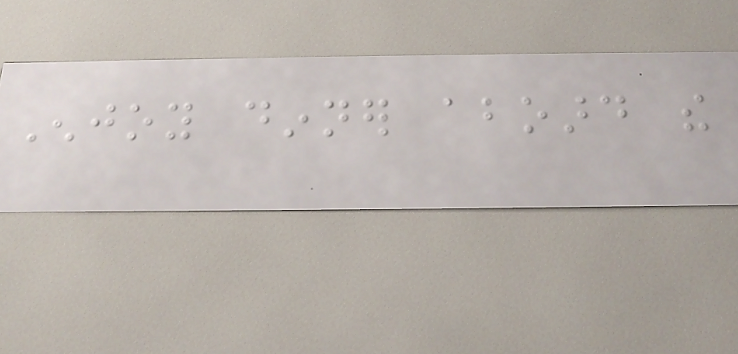Enjoy dinner aboard the
